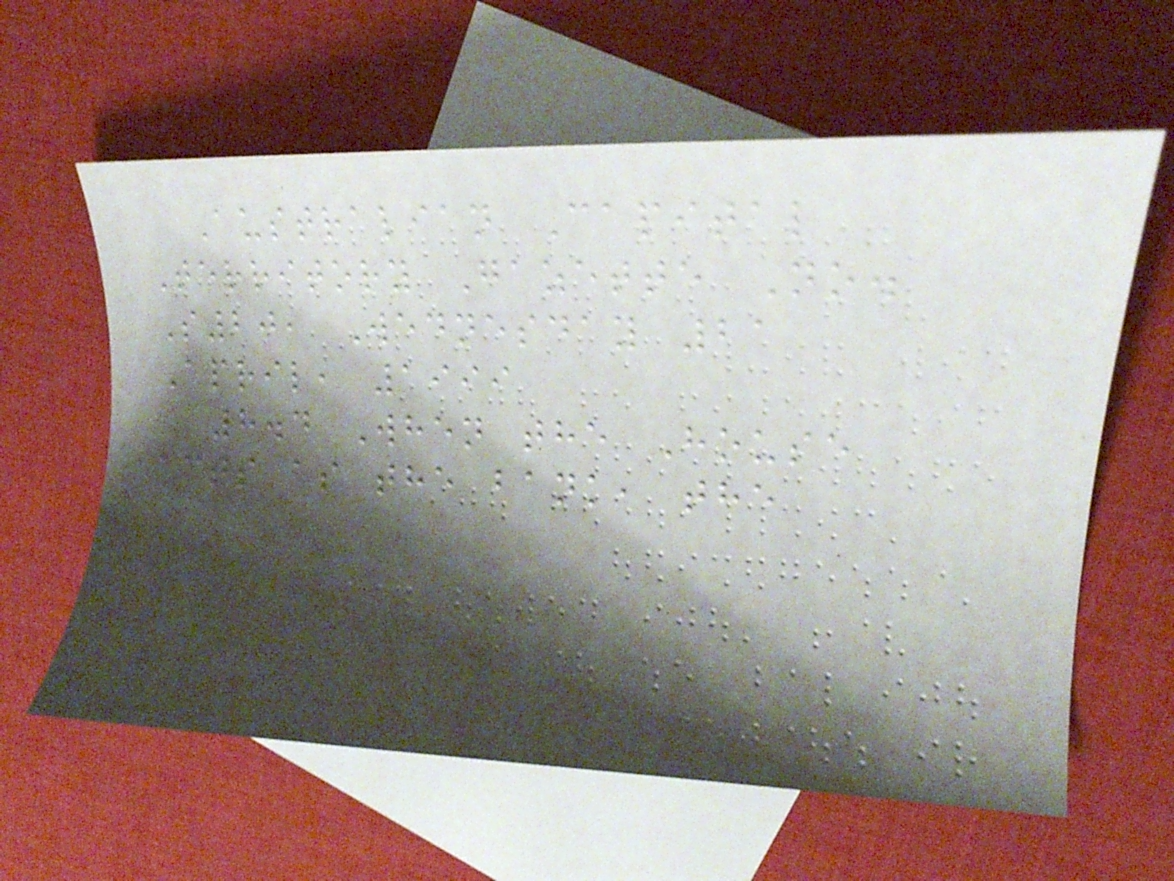Australian Capital
Territory Gazette No.
S20, Wednesday 21
April, 1999
8.4 When the House
acts as the bank, the
